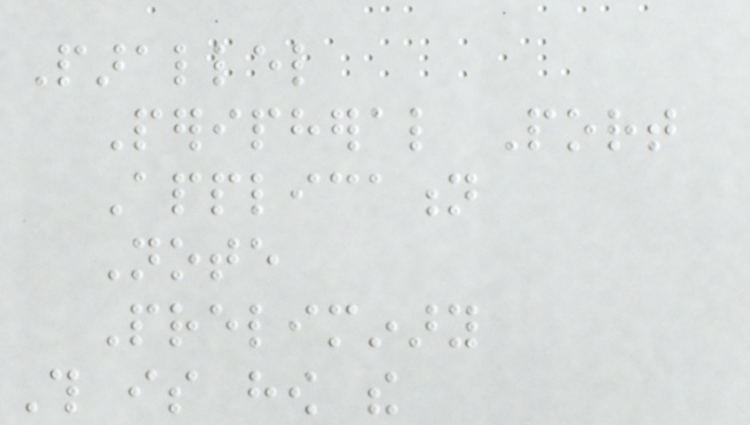Parallel
Peripheral Port
Application
Note
Preliminary
This is how the
